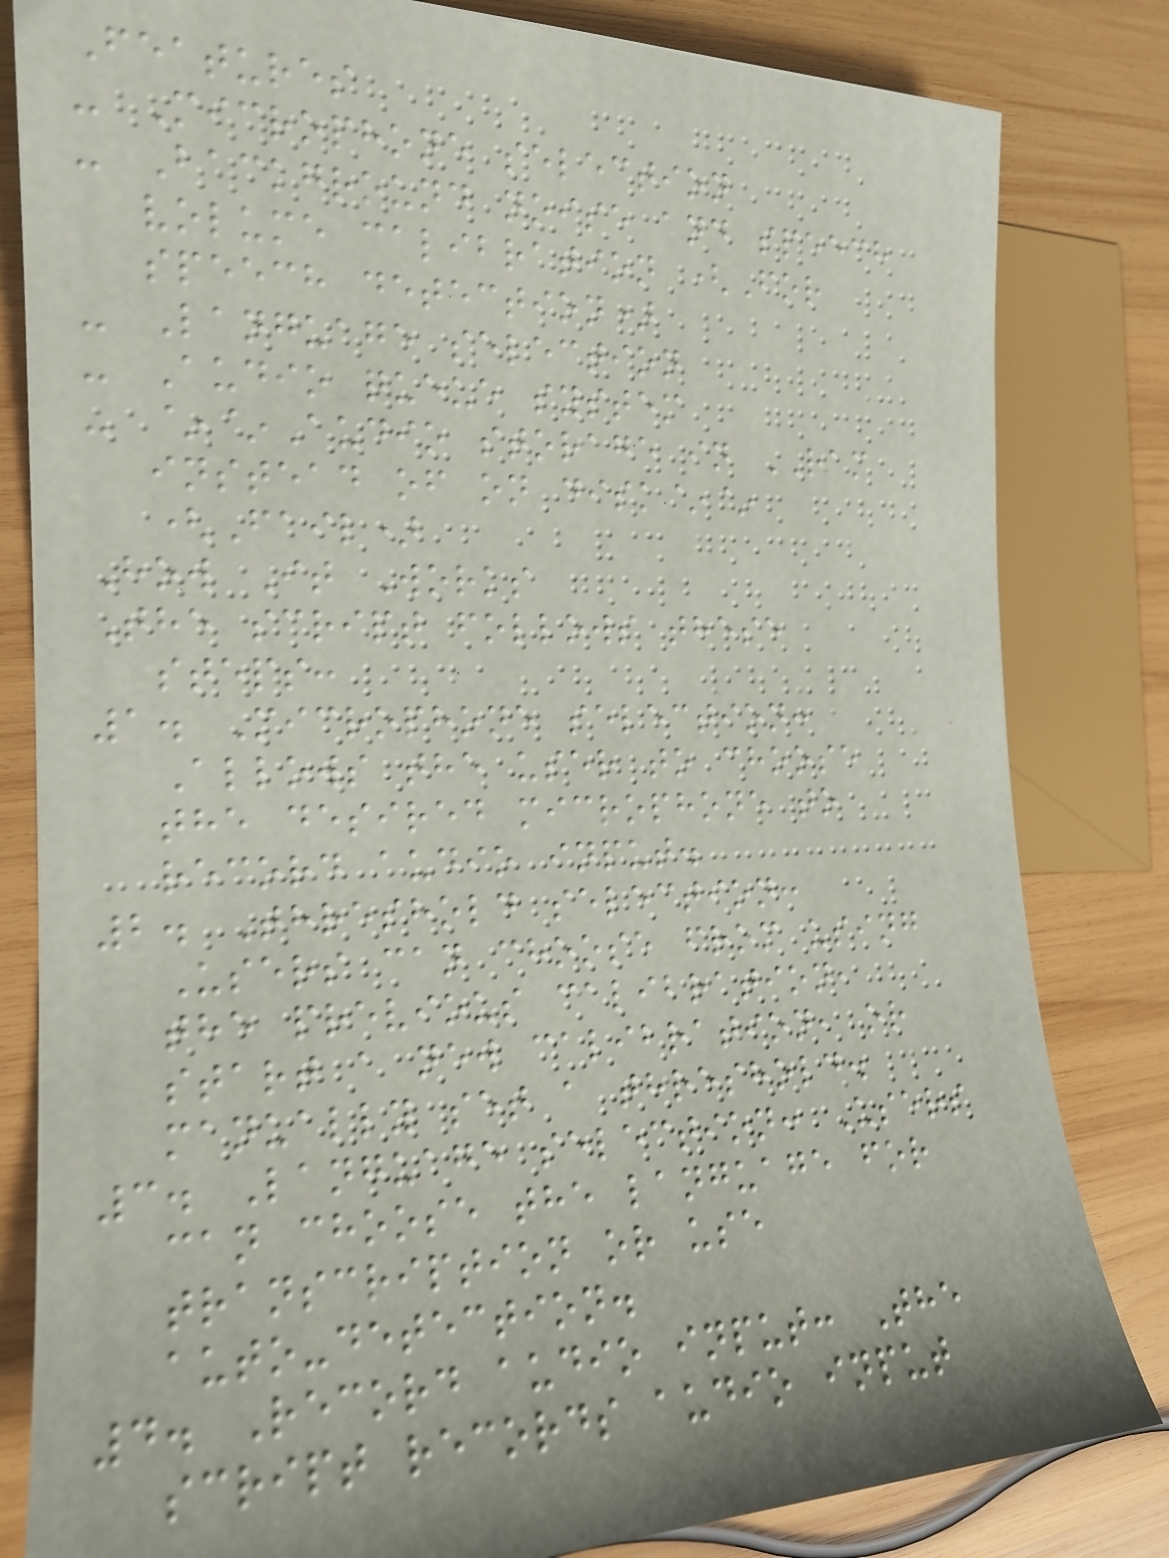Features
- Microphone selection
- Background noise and speech
volume calibration (For
speech detection)
- Language selection
- Audio queue system
- ~~Audio storage in RAM
instead of on disk~~
(Fail)
How It Works
The script follows these
steps:
1. Microphone selection:
Allows the user to choose
the desired microphone to
record audio input.
2. Threshold selection:
Users can choose from using
the previous calibration,
start a new calibration, or
manually set a threshold.
3. Language selection: Users
can choose the language for
transcription or use
auto-detection.
4. Record audio input: The
script records audio input
